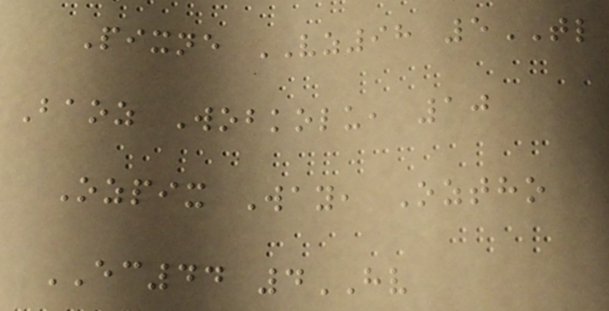Pixne VZ98 5TL
Baoz Wobkolu, 10
Ozpix Way, Oztho
EC44 4HV
